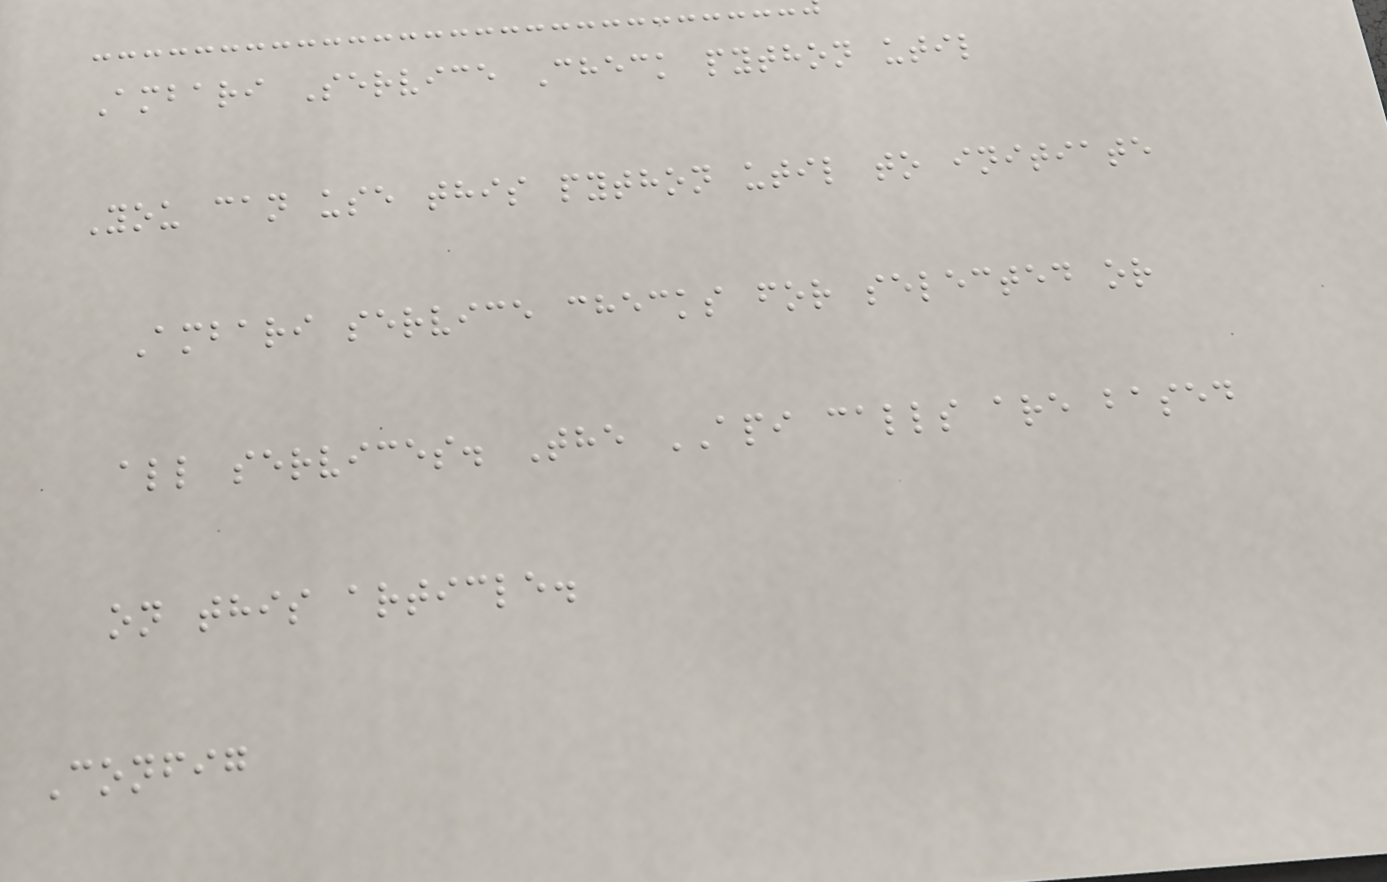Ambari Service Check python util
You can use this python util to initiate
Ambari service checks for selected or
all services. The API calls are based
on this article.
Config
